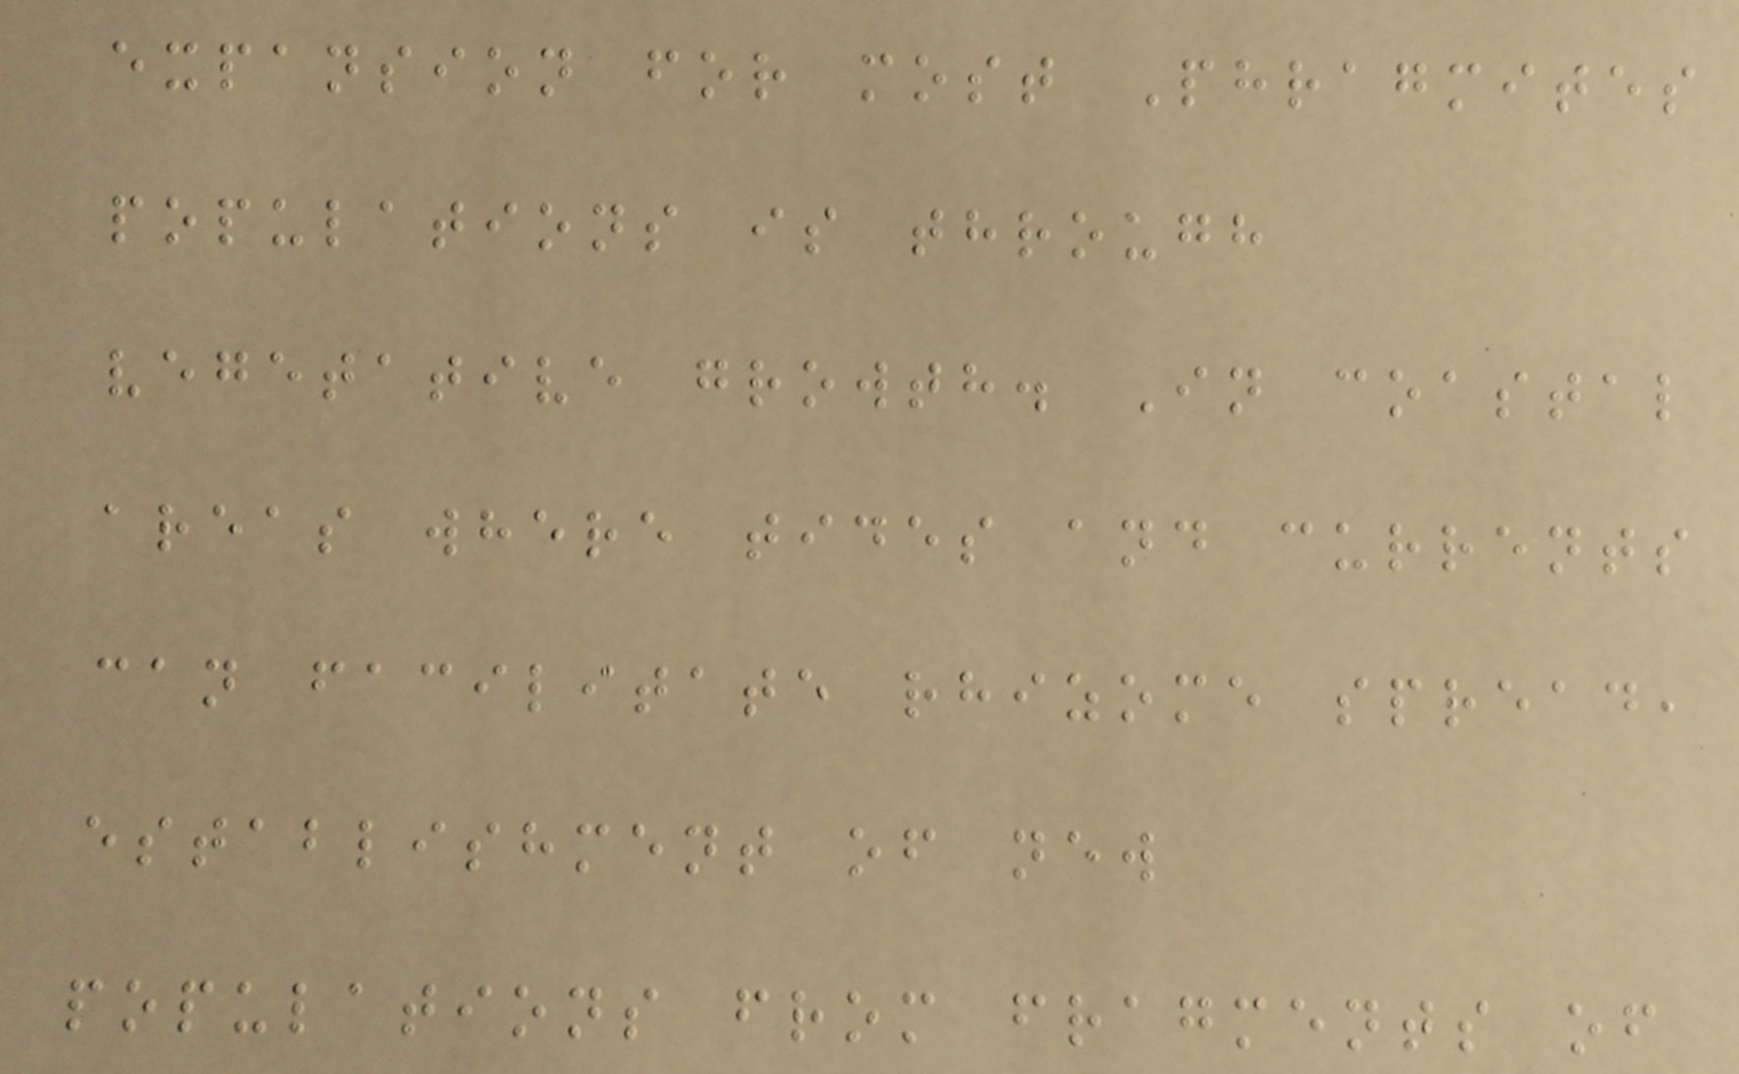expansion for most Phragmites
populations is through
vegetative growth. In coastal
areas where tides and currents
can facilitate rhizome spread,
establishment of new
populations from fragments of
